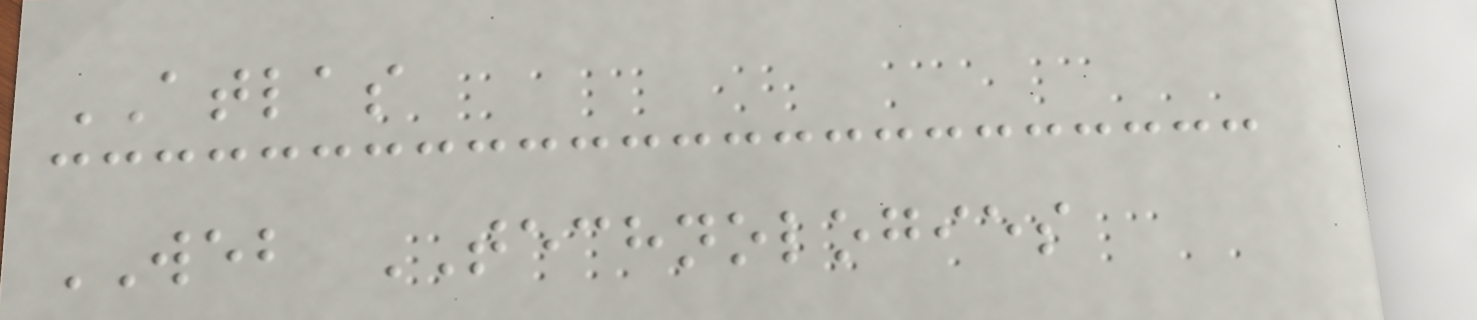ATLAS
WEB TECHNOLOGIES
